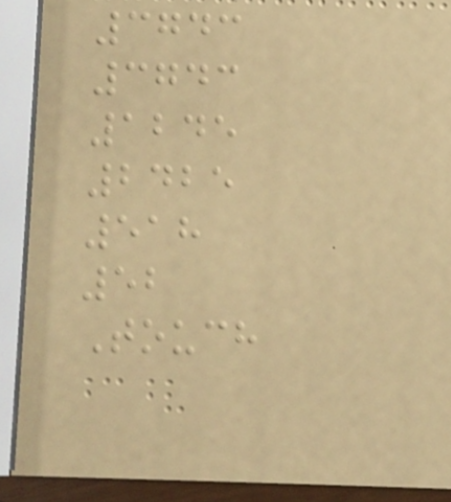3743
3743
1245
2425
518
52
Touch
